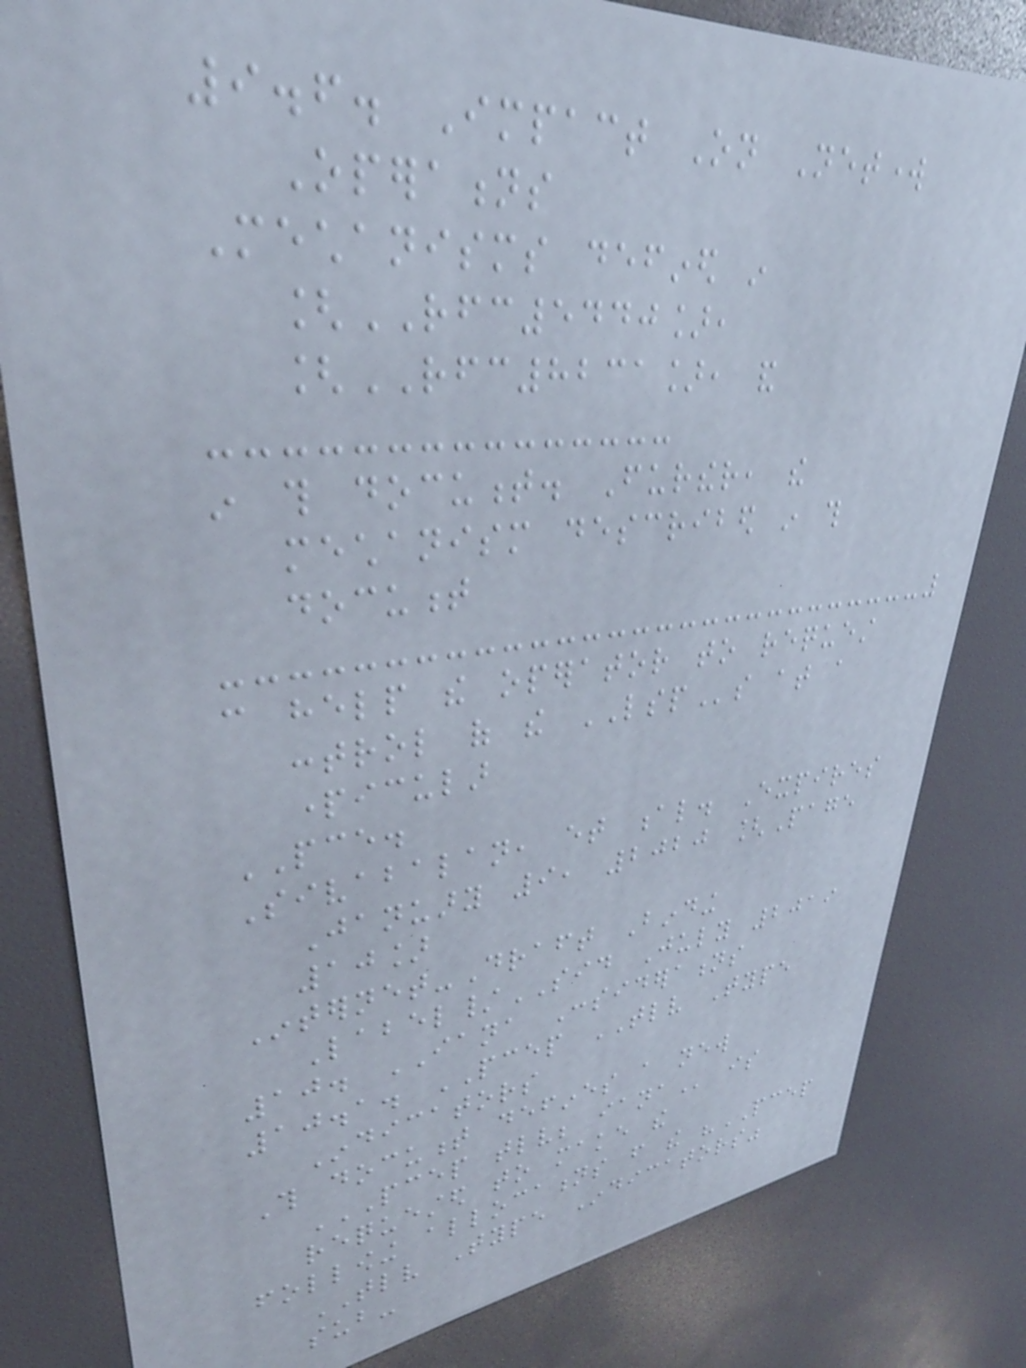9.6. Impact On Network
Operations
Mechanisms defined in
[RFC5440],
[RFC8231], and
in this document. Further, the
mechanism described in this
document
can help the operator to request
control of the LSPs at a
particular
PCE.
Sivabalan, et al. Expires
January 9, 2020 [Page
10]
Internet-Draft Binding
Label/SID July 2019
10. IANA Considerations
10.1. PCEP TLV Type
Indicators
This document defines a new
PCEP TLV; IANA is
requested to make the
following allocations from the "PCEP
TLV Type Indicators"
sub-
